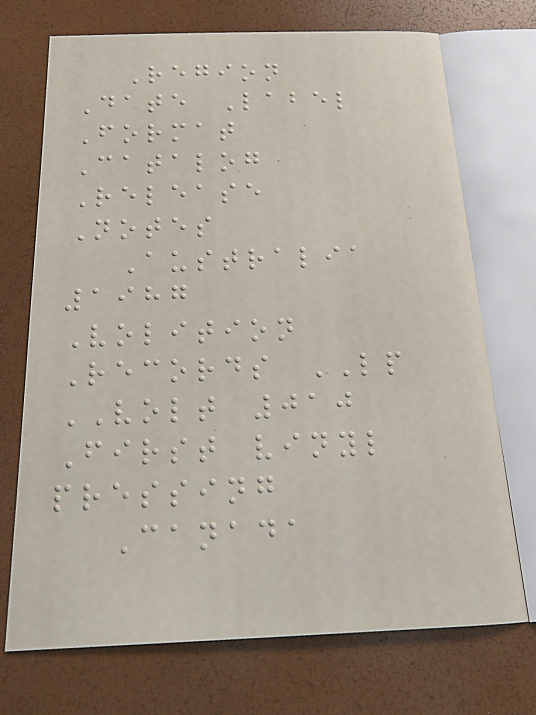Region
Date Label
Format
Catalog
Release
Notes
Australia
1987
Volition
Records LP
VOLT 010
First vinyl
pressing
Canada
